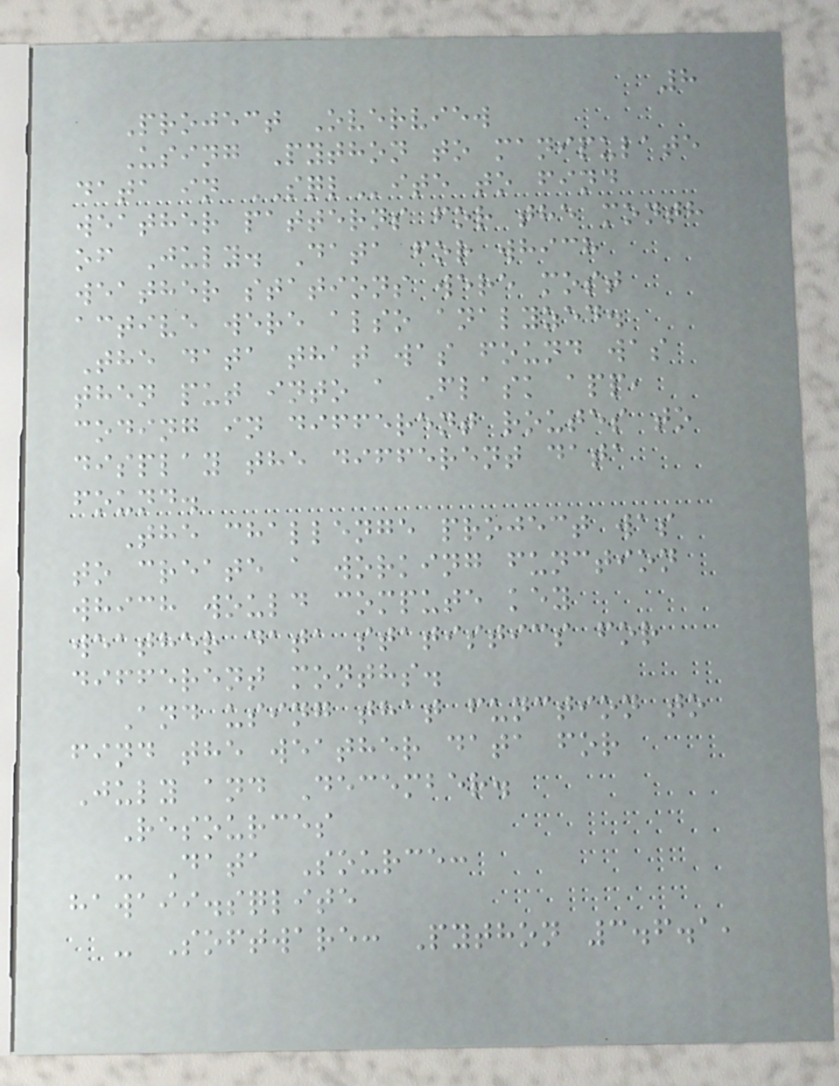8
Project Overview
Using Python to manipulate
data in SQLite to find
weather patterns for the month
of July. Data for which
weather stations were most
active were also analyzed.
The data that was found was
then put into a Flask app,
coding in different routes to
display the different data
found.
The challenge project was
to create a working function
which would compute key
weather data statistics for
different months.
And using that function to
find the weather data for
July and December.
Resources
- Data Source:
hawaii.sqlite
- Software: Python 3.6.1,
